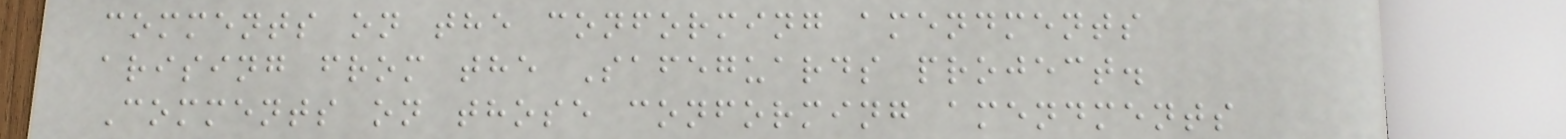comments on the conforming amendments
arising from the Safeguards project.
Comments on those conforming amendments
